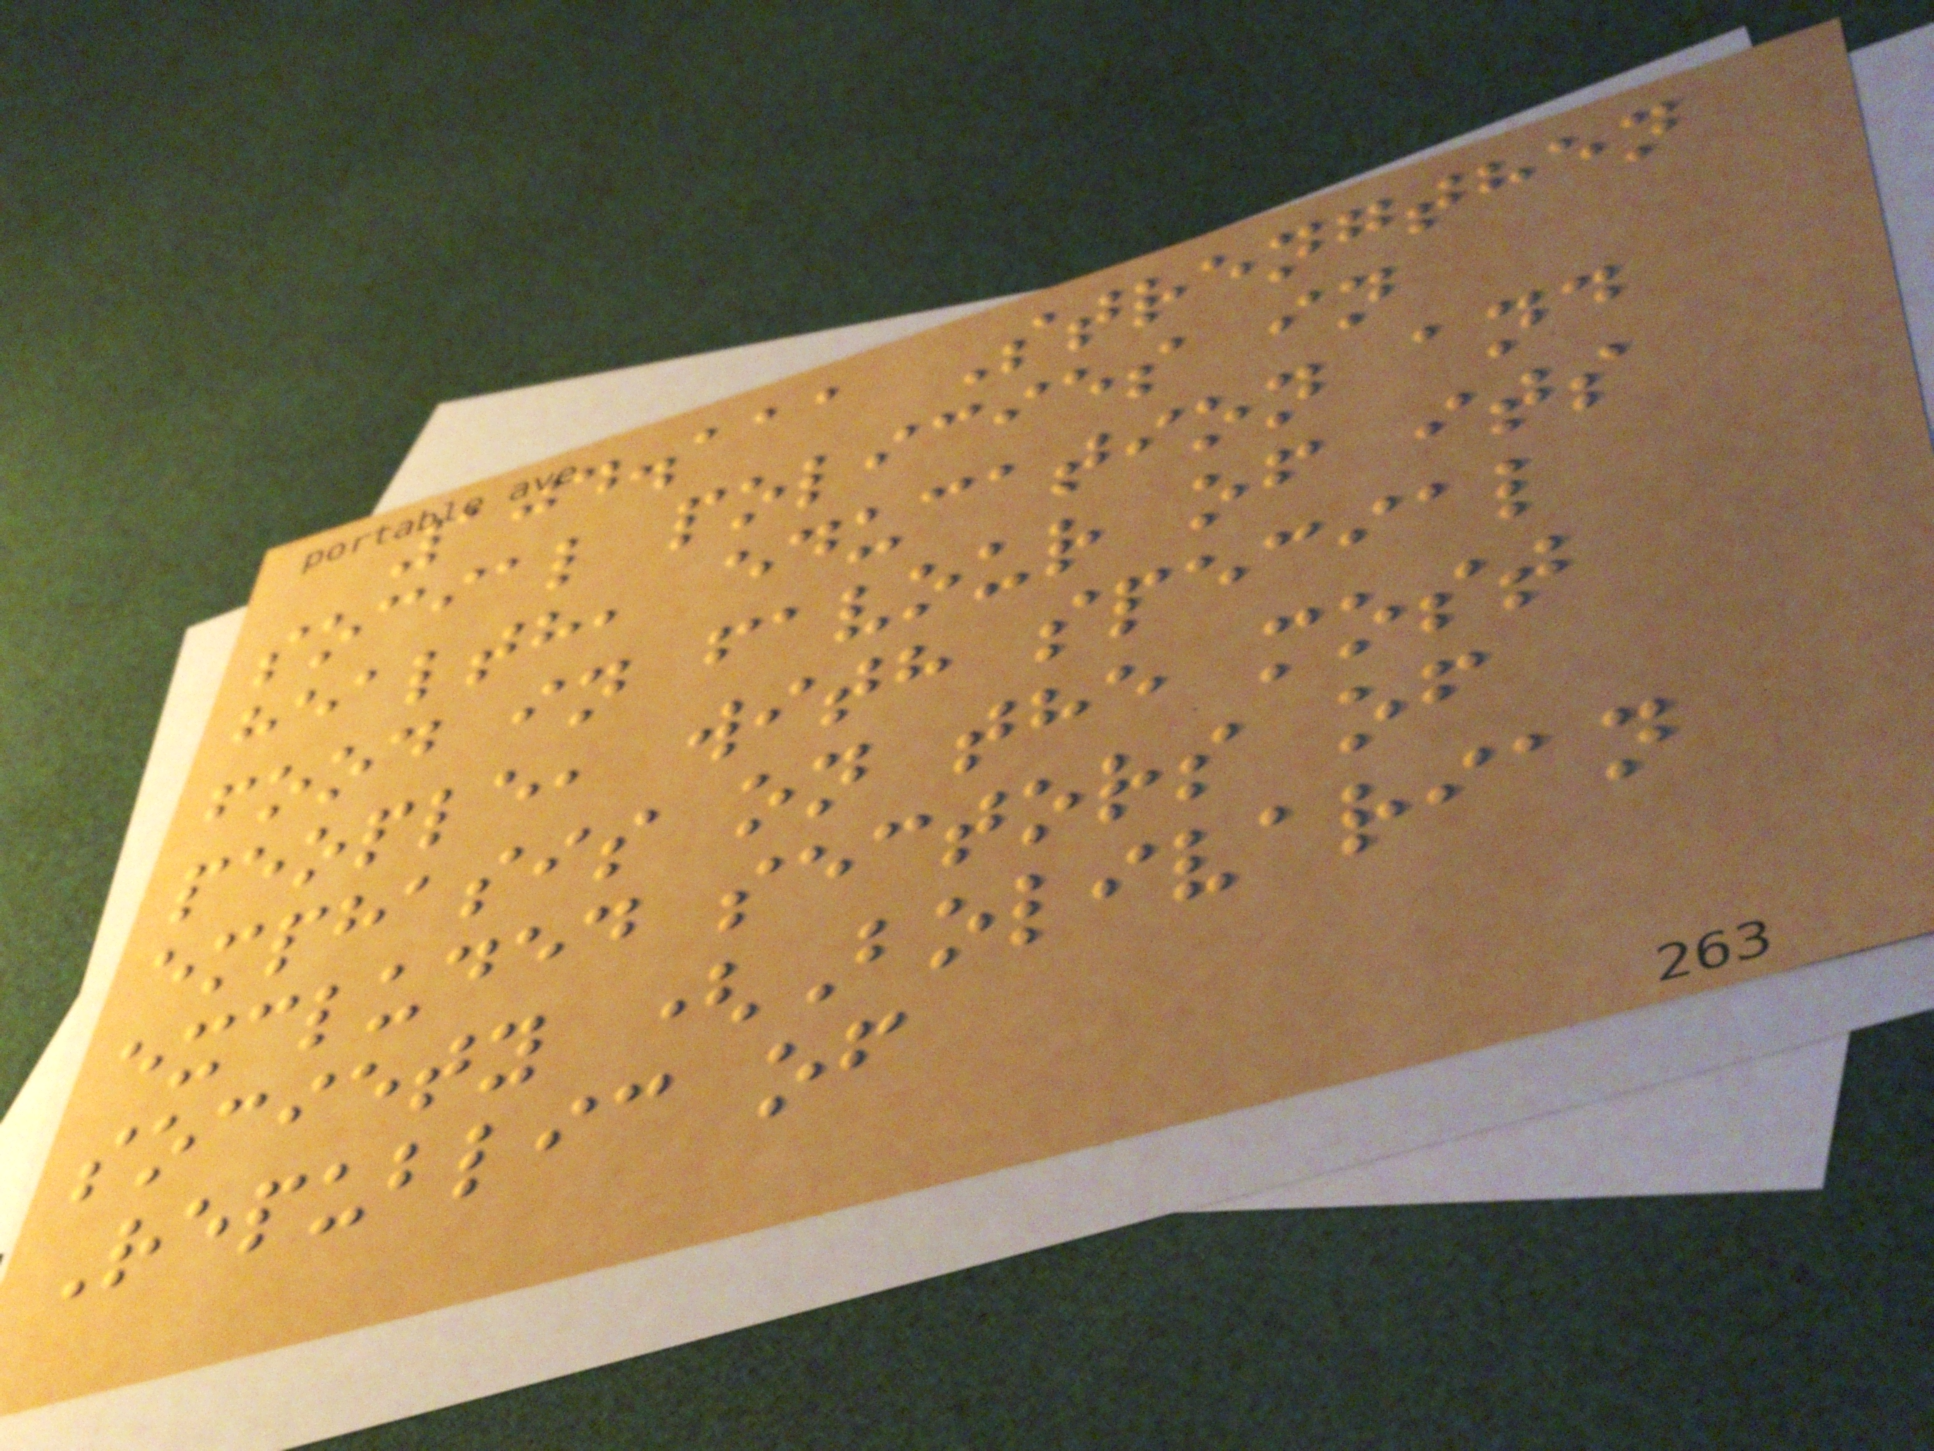104.111 Strengthen
social policies in
health, education and
food in favour of its
people, with special
emphasis on the most
excluded sectors of
society (Bolivarian
Republic of
